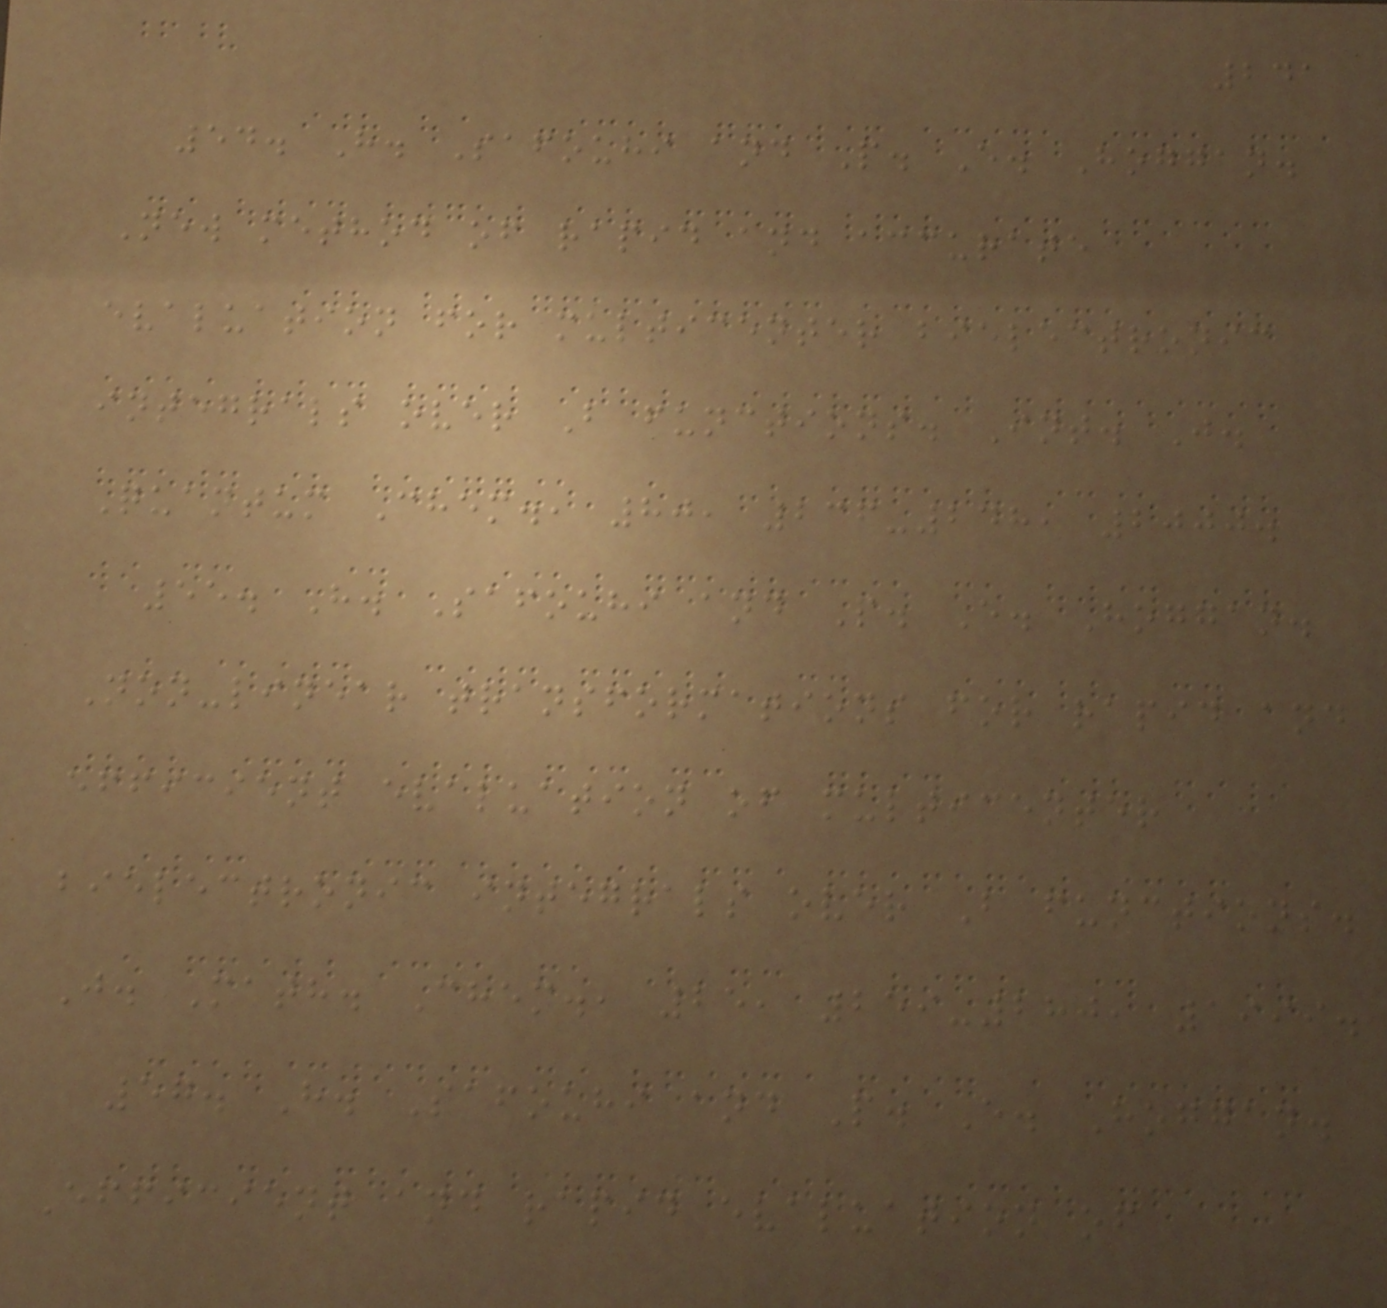241
54. H. Safouhi and P. E. Hoggan.
New method of rapid and accurate
evaluation for multicenter bielectronic
integrals over B functions. Int. J.
Quantum Chem., 80, 236-248, 2000.
55. H. Safouhi and P. E. Hoggan.
Non-linear transformations for rapid and
efficient evaluation of multicenter
bielectronic integrals over B functions.
J. Math. Chem., 25, 259-280, 1999.
57. H. Safouhi and P. E. Hoggan.
Efficient and rapid evaluation of
